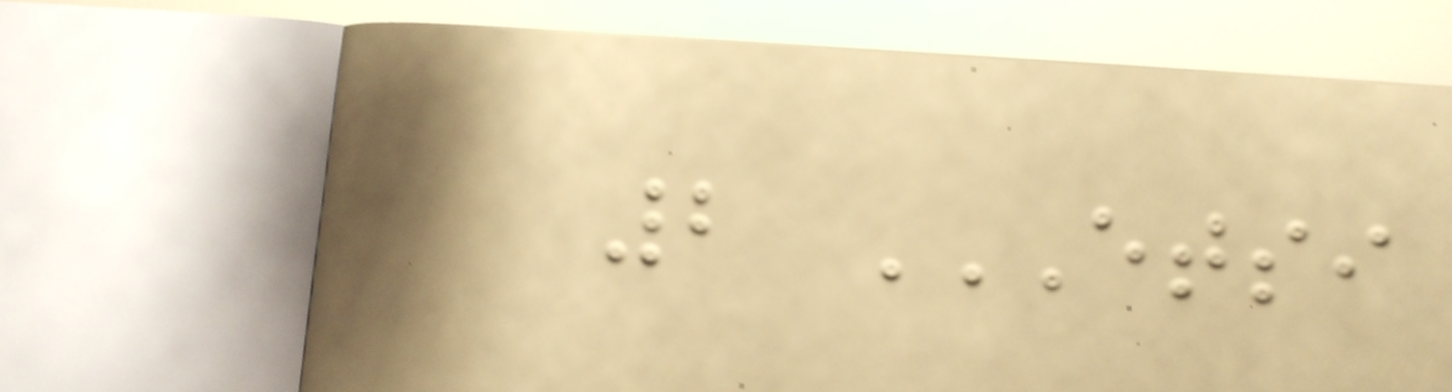2 ETSI
